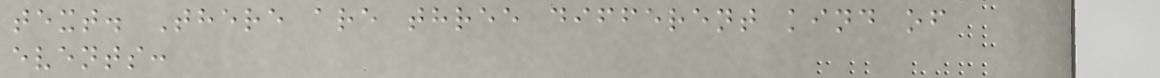text. There are three different kind of
events:
